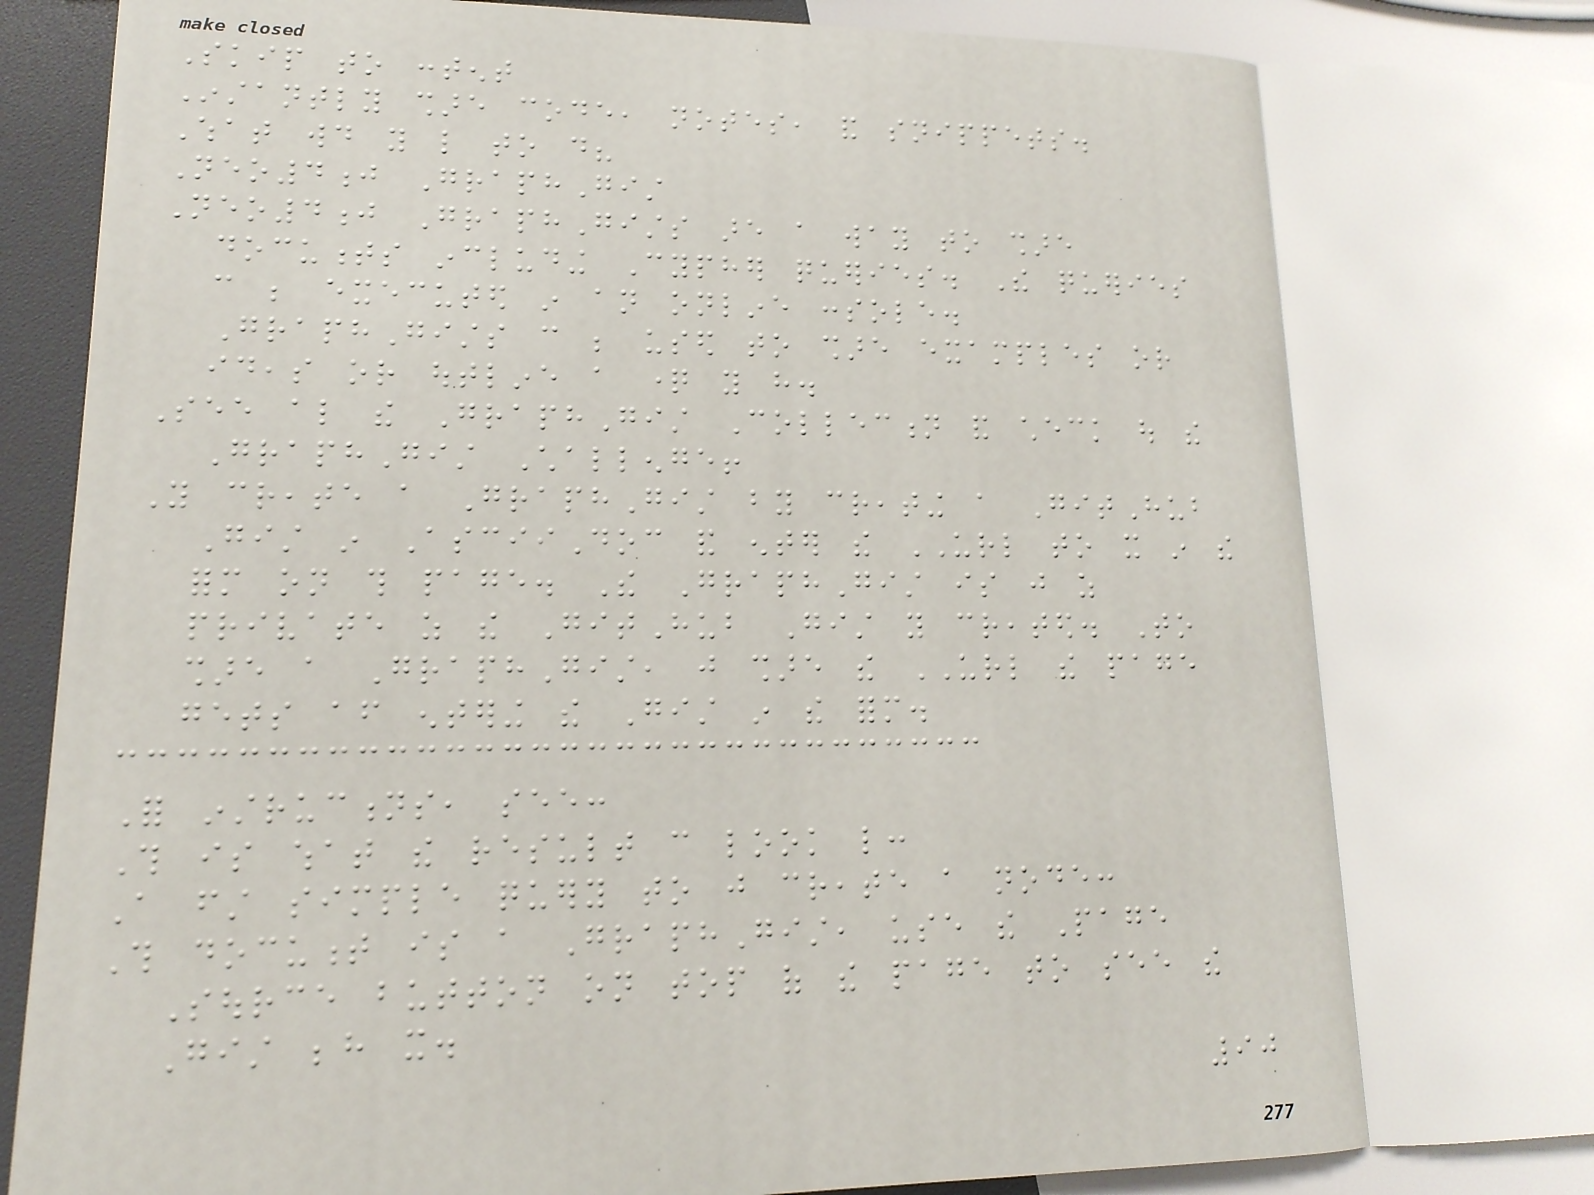Skip to content
Instantly share code, notes, and snippets.
What would you like to do?
Neo4j GraphGist
Neo4j GraphGists are a way to share
documents including Cypher queries. The queries
can be executed in an online console.
GraphGists can be used to share examples or
ideas or outline a question you have.
See also the GraphGist Collection and check out the
GraphGist Challenge!
You create a GraphGist by creating a GitHub
Gist in AsciiDoc and enter the URL to it in the
form on this page. The GraphGist is just as
private as the GitHub Gist you created. To
share a GraphGist, just share the URL the page
gets after entering the Gist in the form.
For instructions, see:
This is what the result can look like:
A first simple query to just create a node:
This document is a GraphGist, use the Page
Source button on top of the page to see the
Gist behind it.
90
